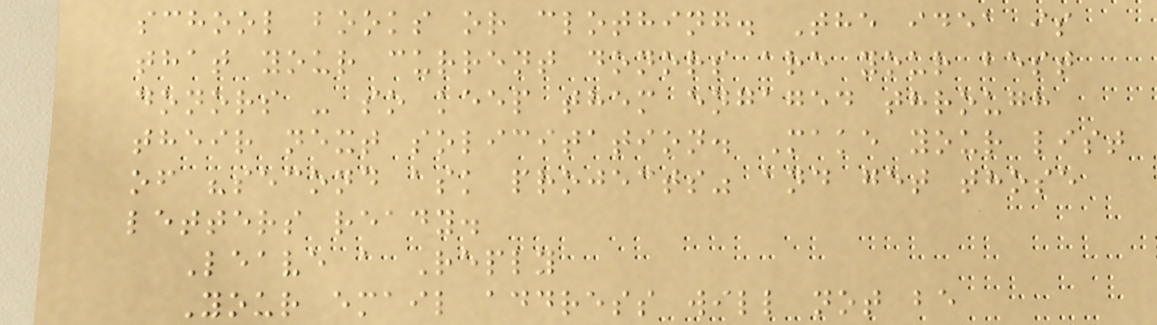school books or clothing. The idea is
that your current donors are your best
donors - so keep them engaged through
their next solicitation. Make your list
of "second ask projects" and get those
letters ready.
Leave a Reply
Your email address will not be
